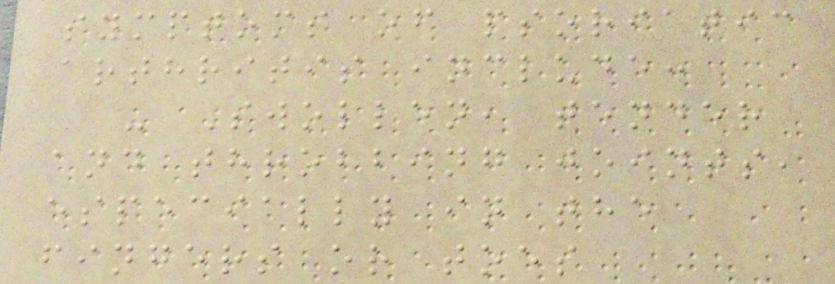symptoms of psoriatic
arthritis include:
- Swollen, tender
and throbbing joints,
especially in the
fingers or toes
